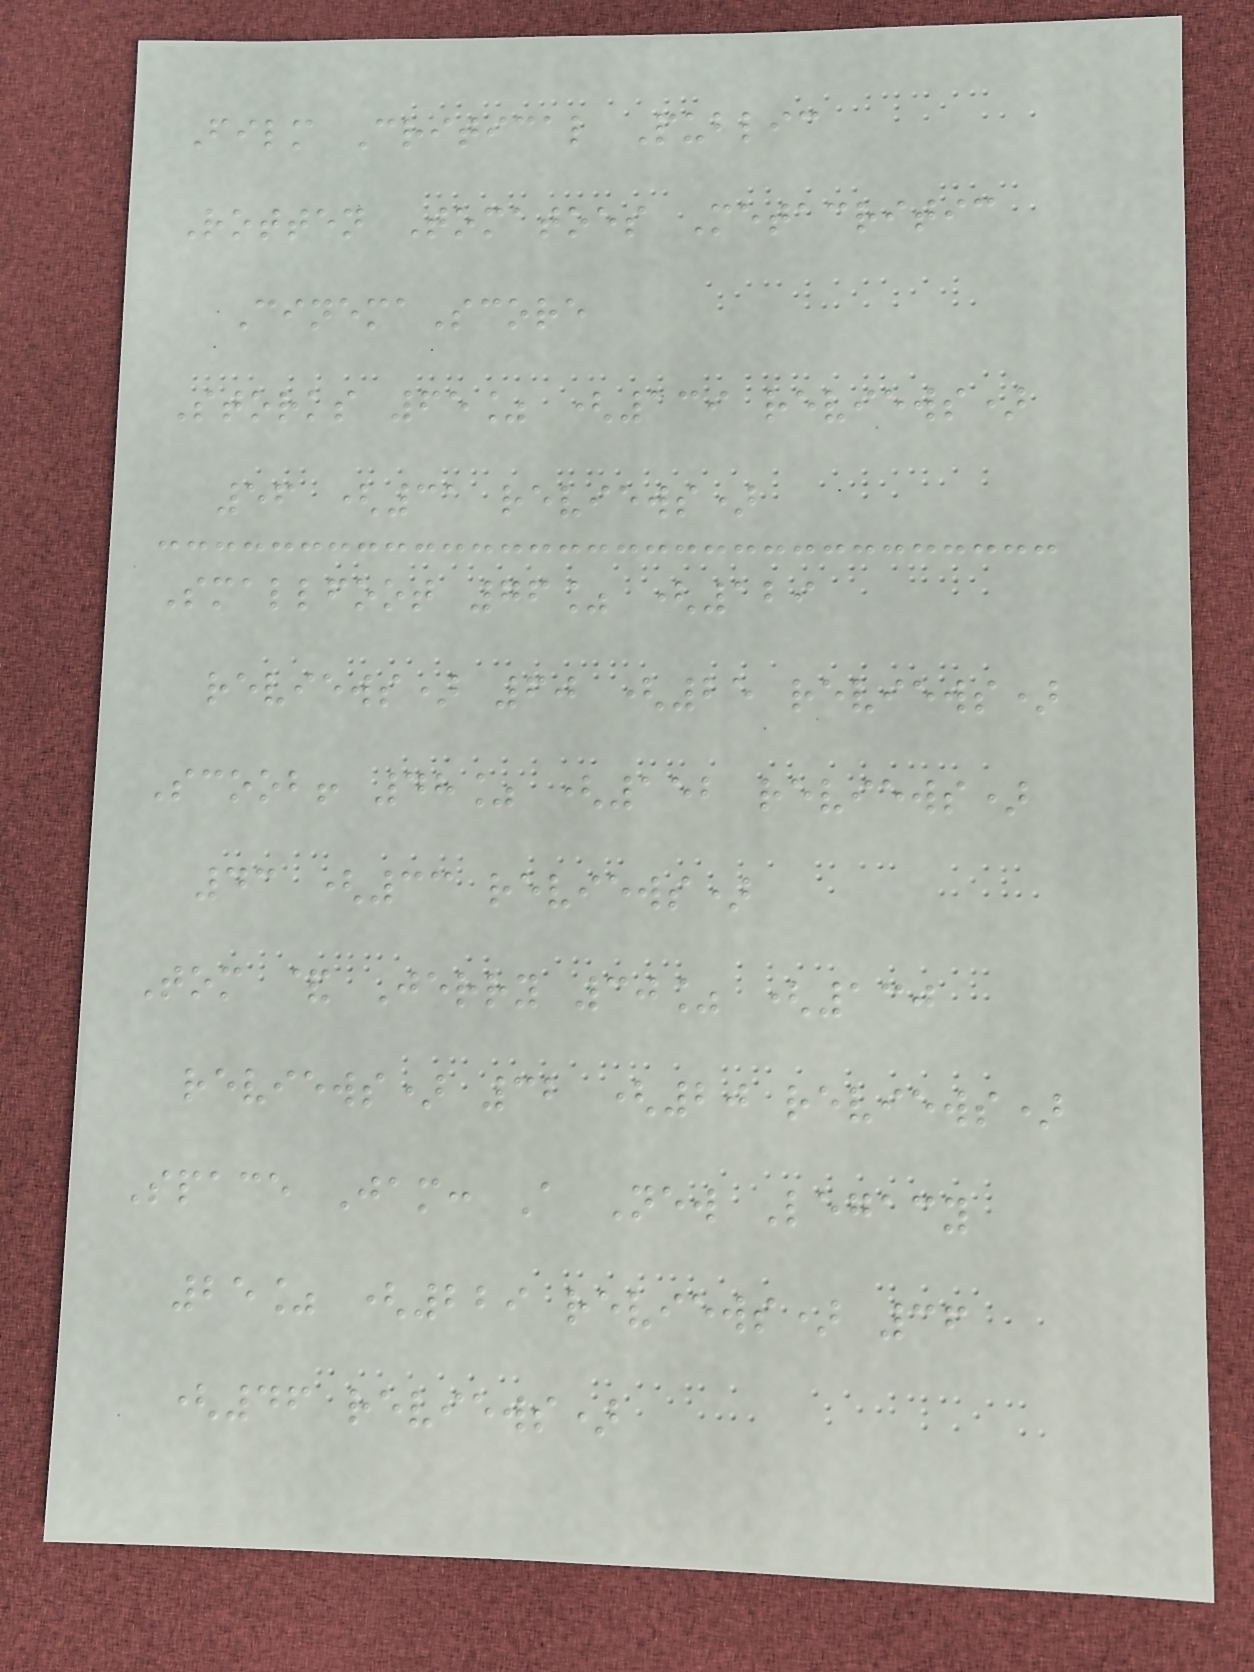Film Critical Public
Rotten Tomatoes Metacritic
CinemaScore
Storks 65% (139 reviews)
56 (31 reviews)
Smallfoot 76% (129
reviews) 60 (25 reviews)
Scoob! 48% (152 reviews)
43 (33 reviews)
Tom & Jerry 30% (130
reviews) 32 (20 reviews)
Space Jam: A New Legacy
25% (229 reviews) 36
(46 reviews)
